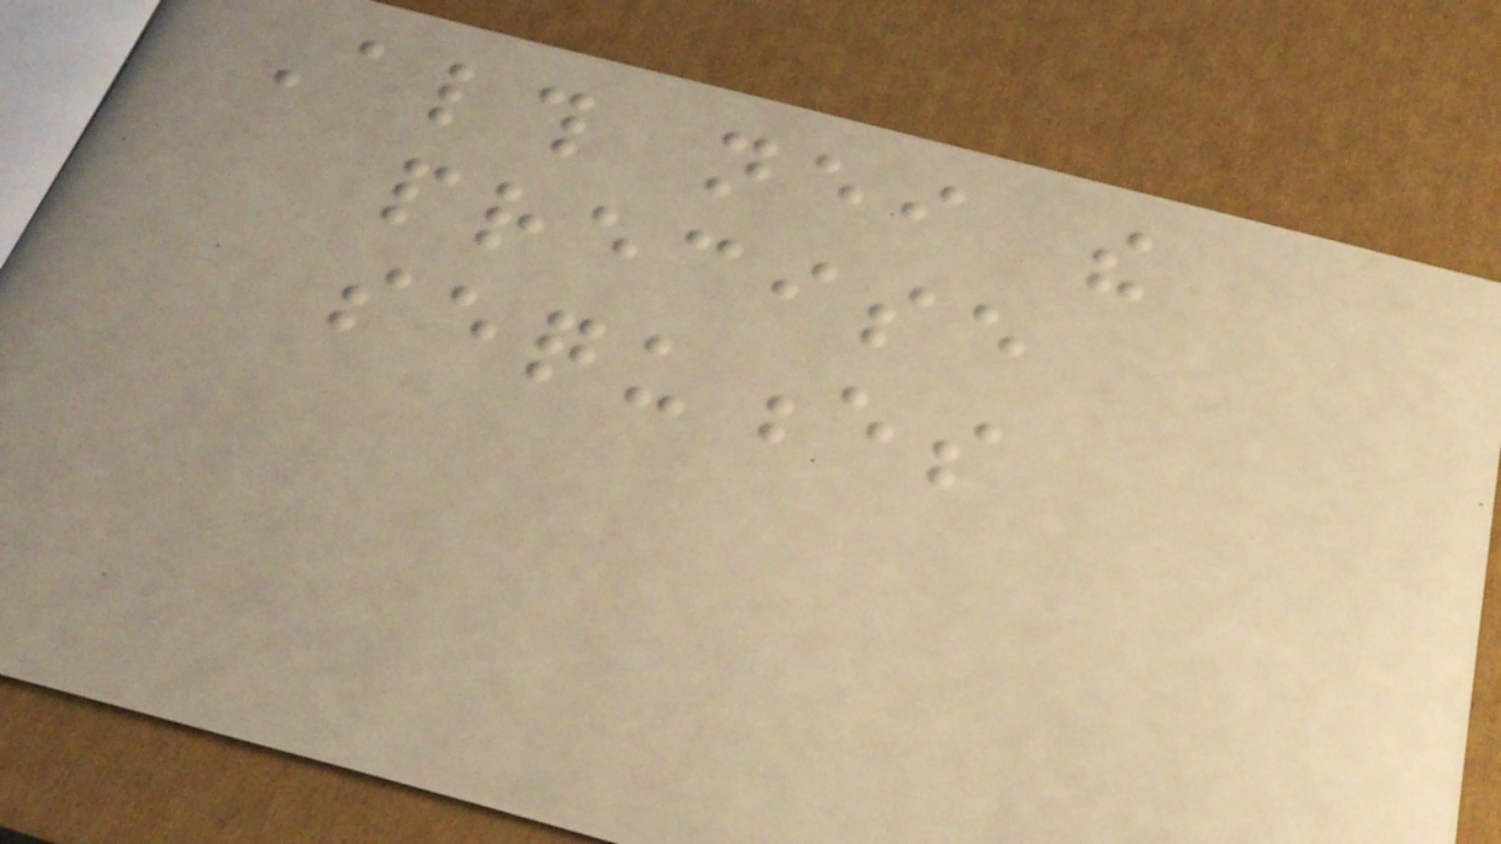Although neither the
precise
sequences
